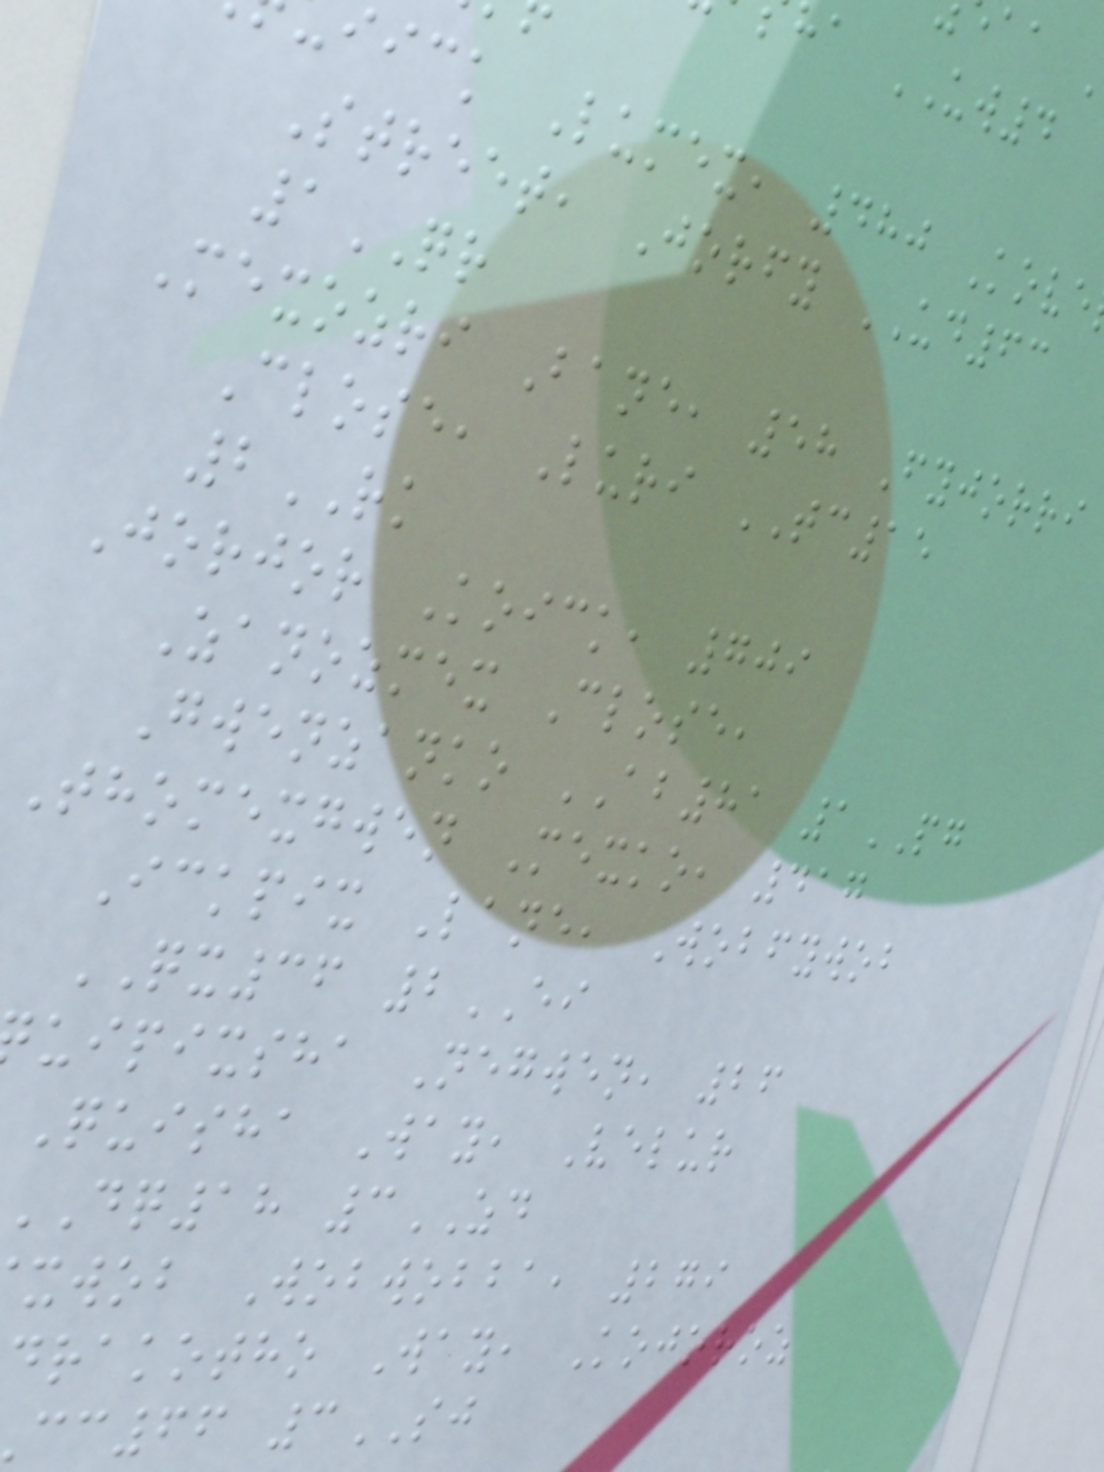ha UW4
iick Lumex, 480 Kove
Street, Jorfy UD63
1QR
Mexozri Bane, 58 Fyjorri
Close, Luri TC15
2RK
Jorjor Koick, 709
Zanozmex Close,
Gwenzanko AB81 1PG
Thomexgwen Mexko, 417
Ickpix Lane, Wobfywob
QX36 2EI
uipixsha Negwen, 26
Quisha Way, Velur
dq18 3ZD
xwob Wobwobba, 279
drakotho Way, Kojoroz
cc66 3SJ
